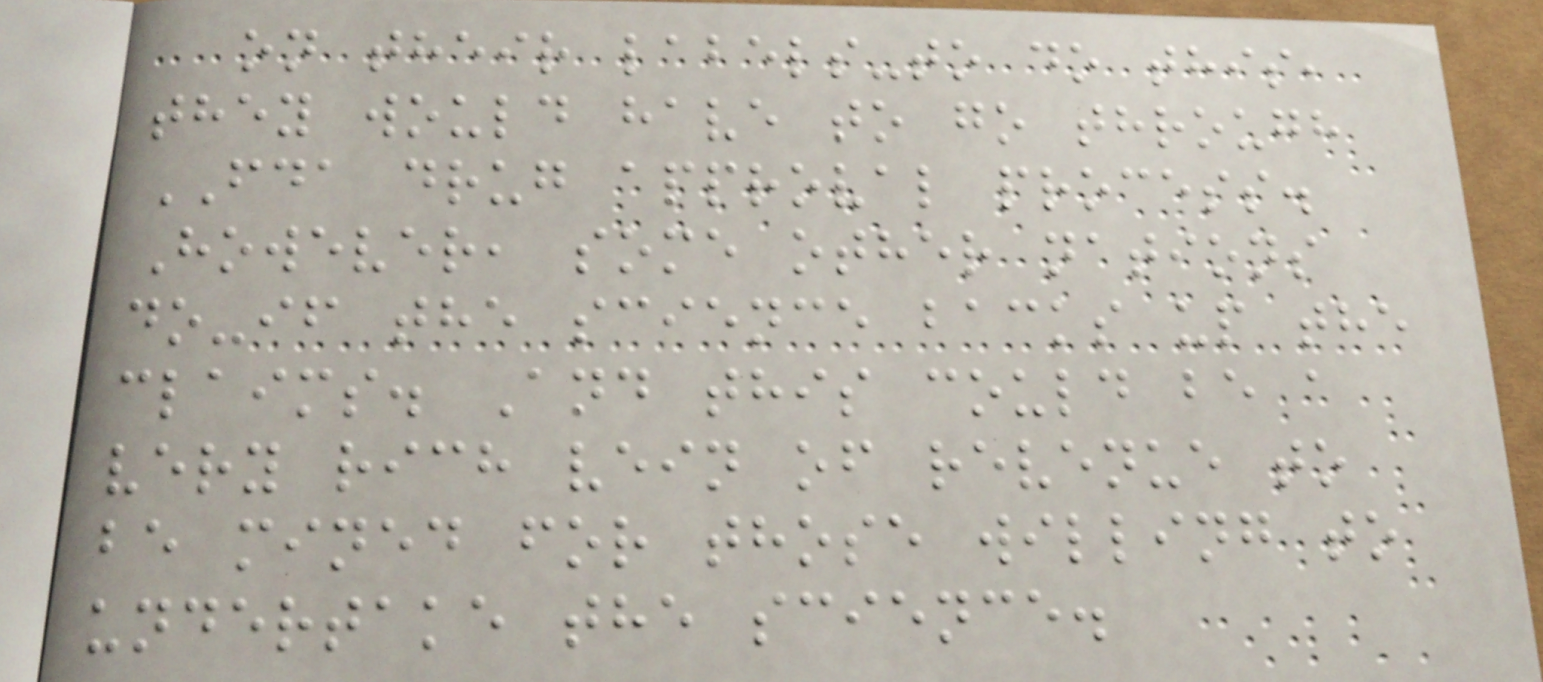on their labels-to do this,
they would have to go through
FDA drug approval process.
However, some other nations
do-if the science backs up the
claims. And this could be a
very rich vein of revenue to
be mined for those willing to
undertake the science.
